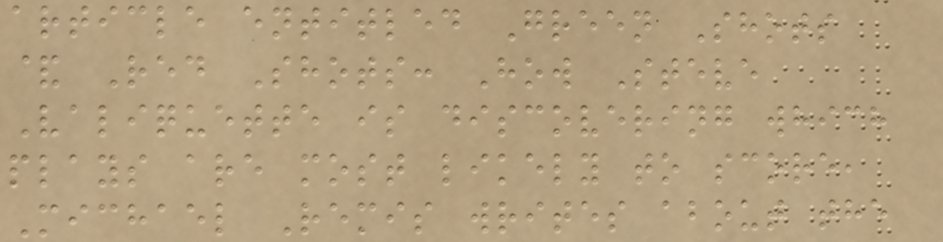article entitled Green Shots
& Red Shots: How Steve
Valiquette is discovering which
plays are most likely to score,
Michael Remis writes about the
